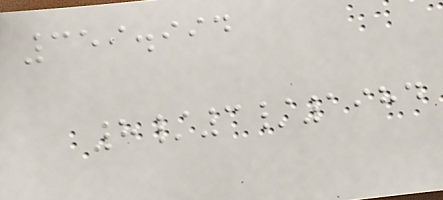359.994
8/3/1984
